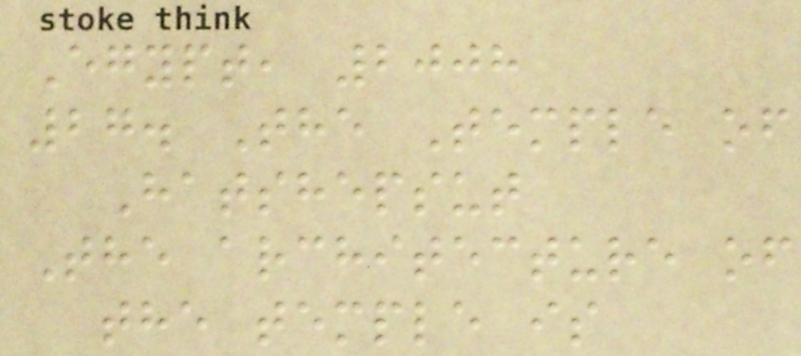Egypt, 2008
27. The Temple of
Hatshepsut
The architecture of
the temple is
